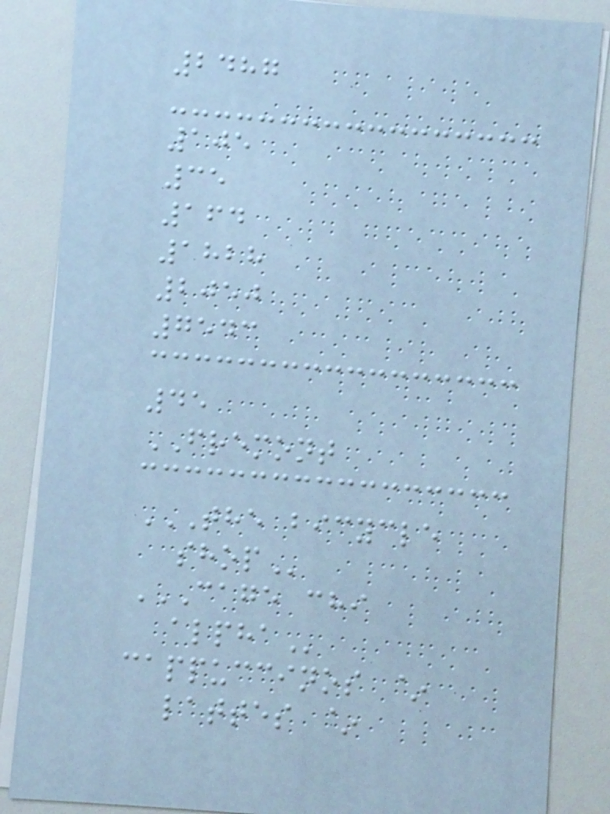2487
105
35
164
1828
2050
7543
45
FREMONT
THE BICYCLE
SHOP
CAGE CHI
ALPHA
cappuccinos ~
lattes ~
